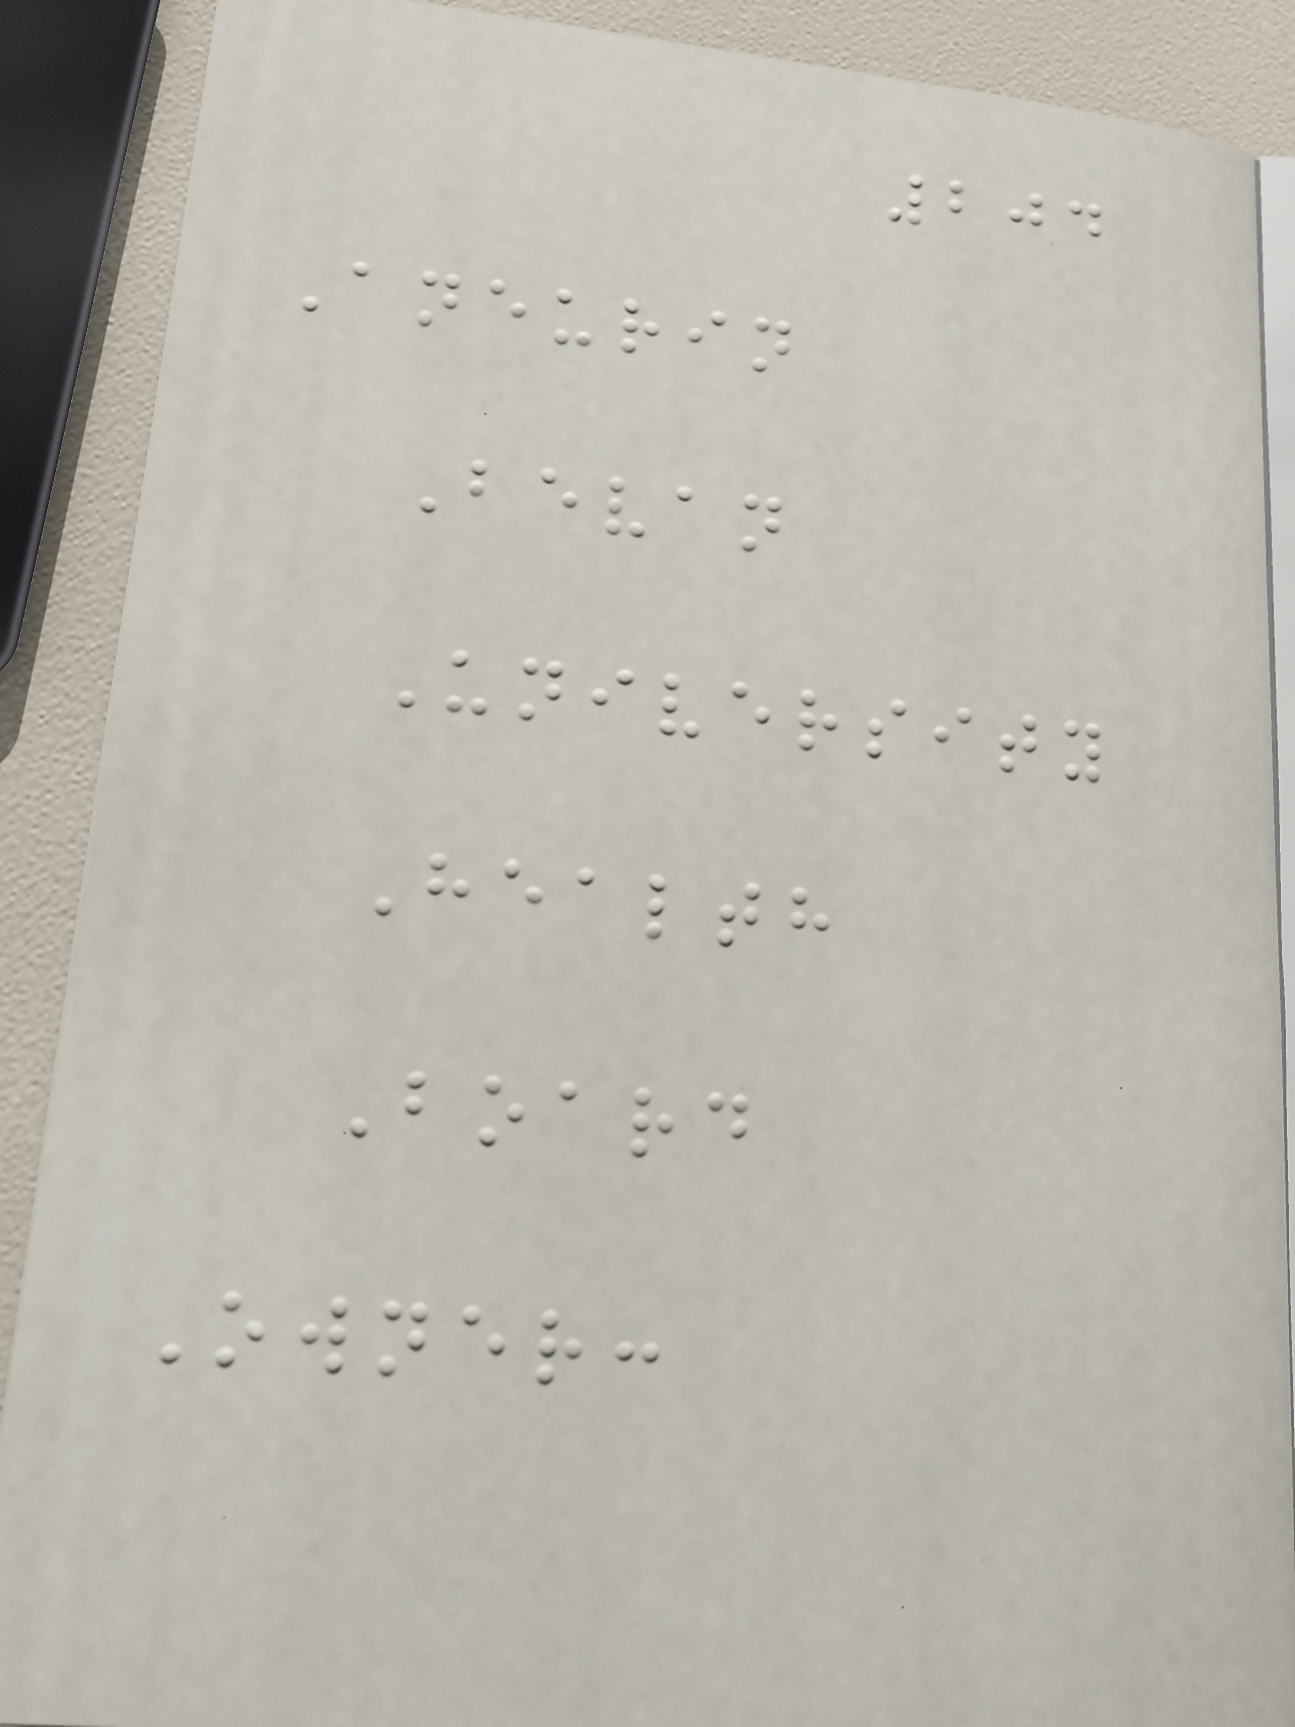204
Aneurin
Bevan
University
Health
Board
Owner:
